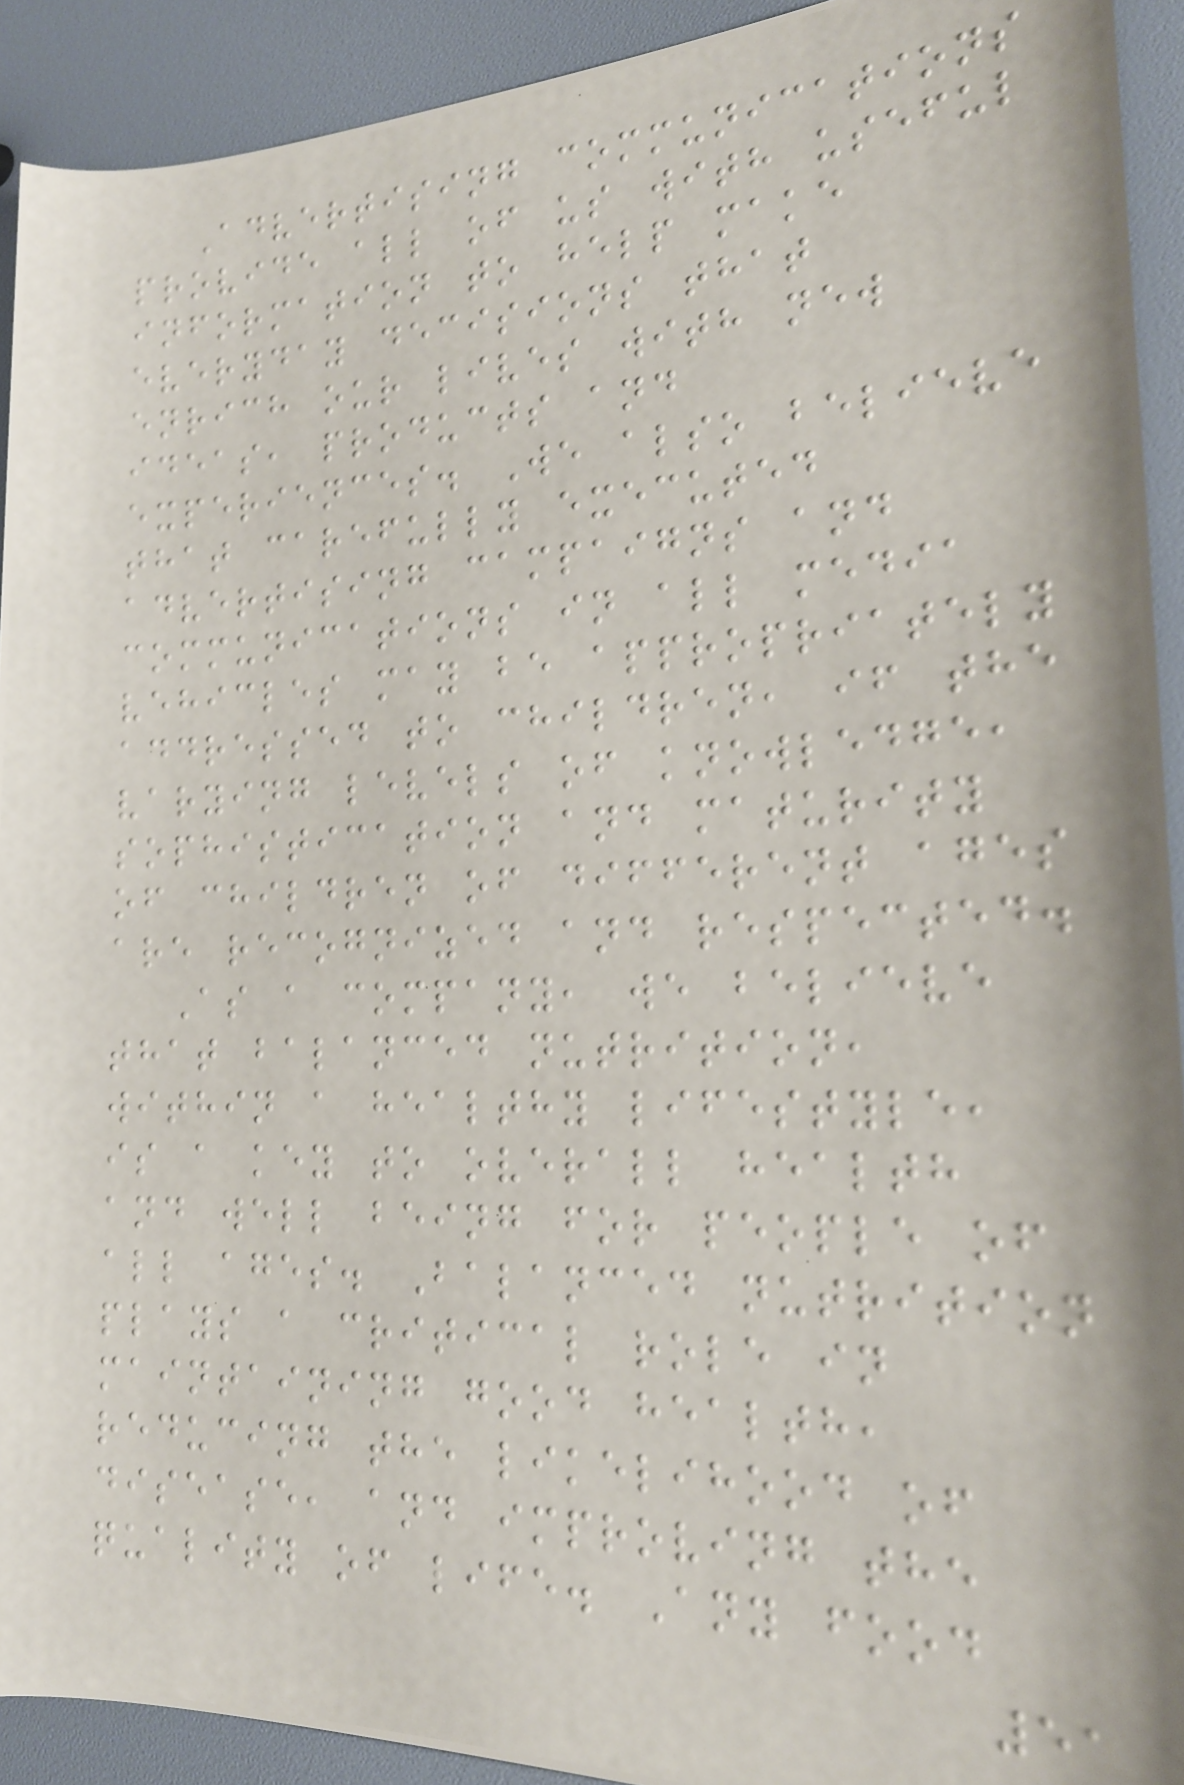Advertising communications
provide all of us with useful
information to help make
everyday decisions that
enrich our lives with new
ideas, products and
experiences. We also believe
that carefully executed
advertising campaigns and
communications in all media
vehicles may be appropriately
addressed to children, if the
varying levels of knowledge,
sophistication and maturity
of children of different ages
are recognized and respected.
As a company, we believe
that balanced nutrition,
within a healthy lifestyle,
is a key to overall health
and well being for people of
all ages. Balanced nutrition
plays a critical role in
maintaining good health,
reducing the likelihood of
disease, and improving the
quality of life. Any food
51
